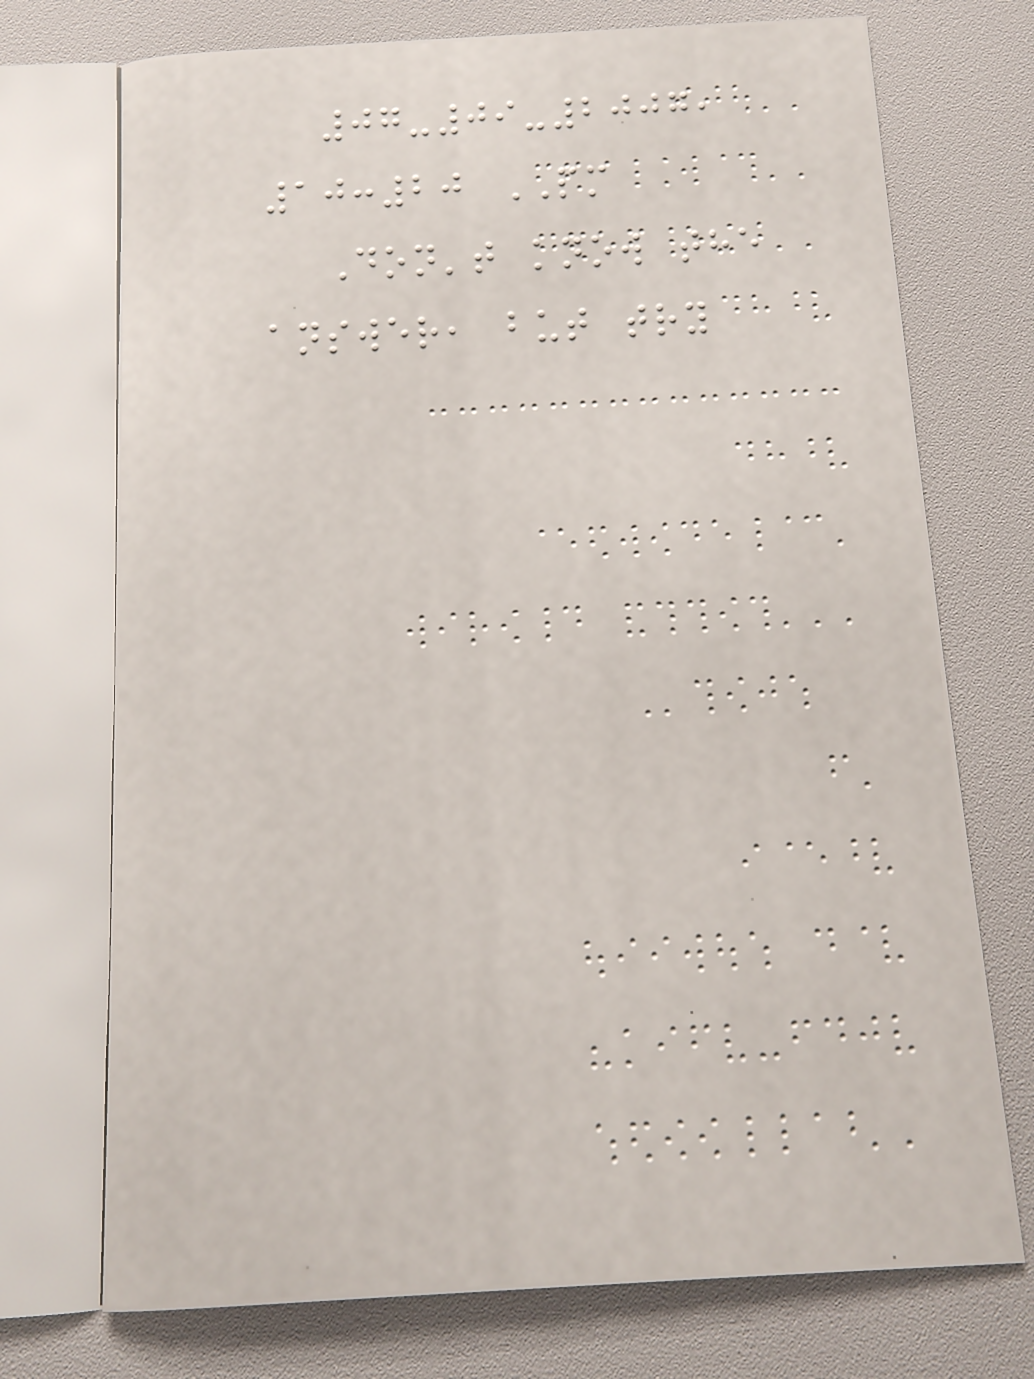07-09-2007,
10:20 PM
Don't know the
answer, but try
